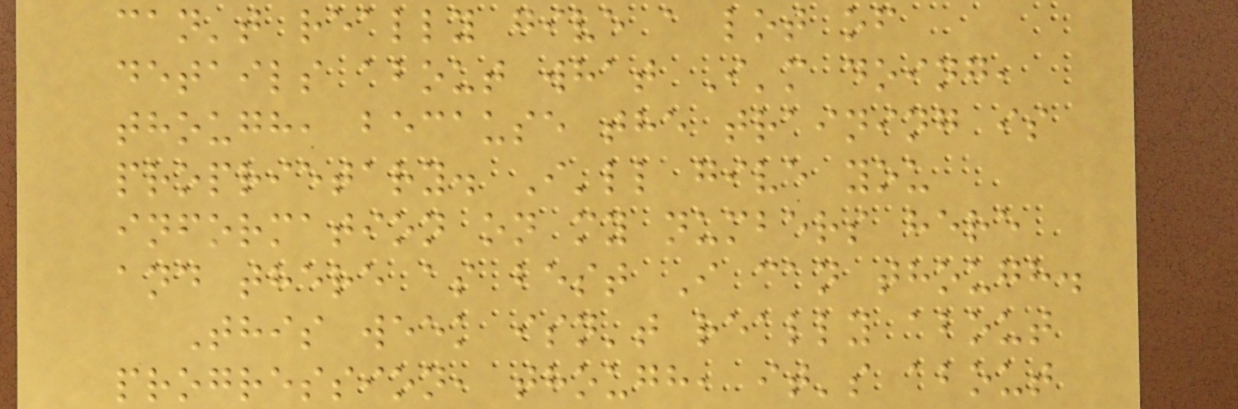can't really give a lot of
details about what I'm doing,
though, because the training is
proprietary. I'll give you
information on my numbers here
and there as best I can though.
This week isn't really about
progression, though, it's about
